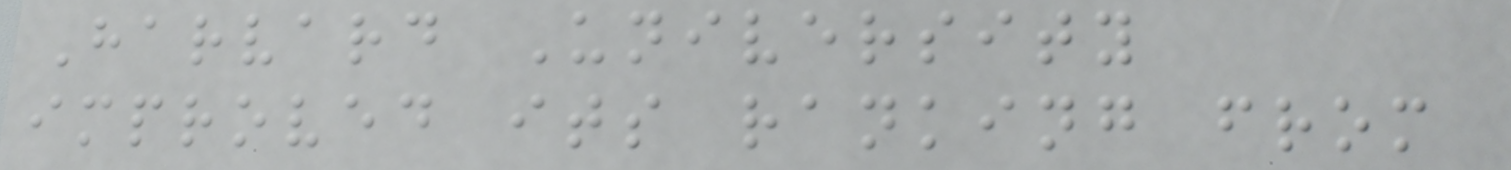Harvard University
improved its ranking from
